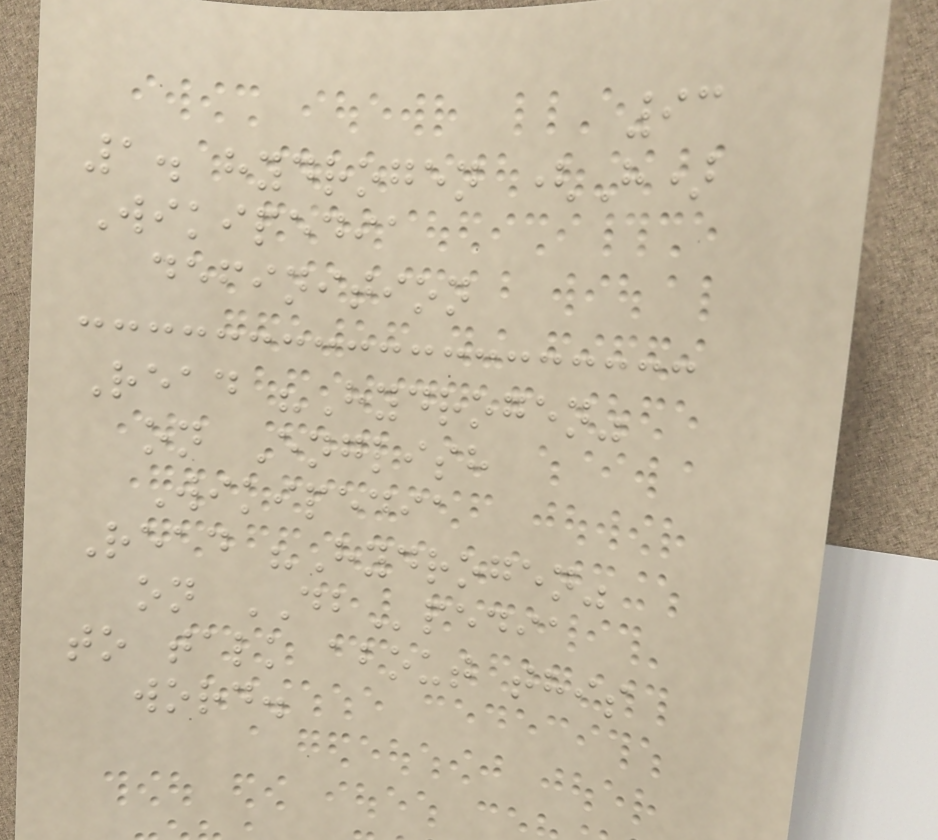93
1. hydrogen (H)
Wikipedia
definition
Read "Hydrogen"
on English
Wikipedia
Read "Hydrogen"
on DBpedia
to talk about this
word.
